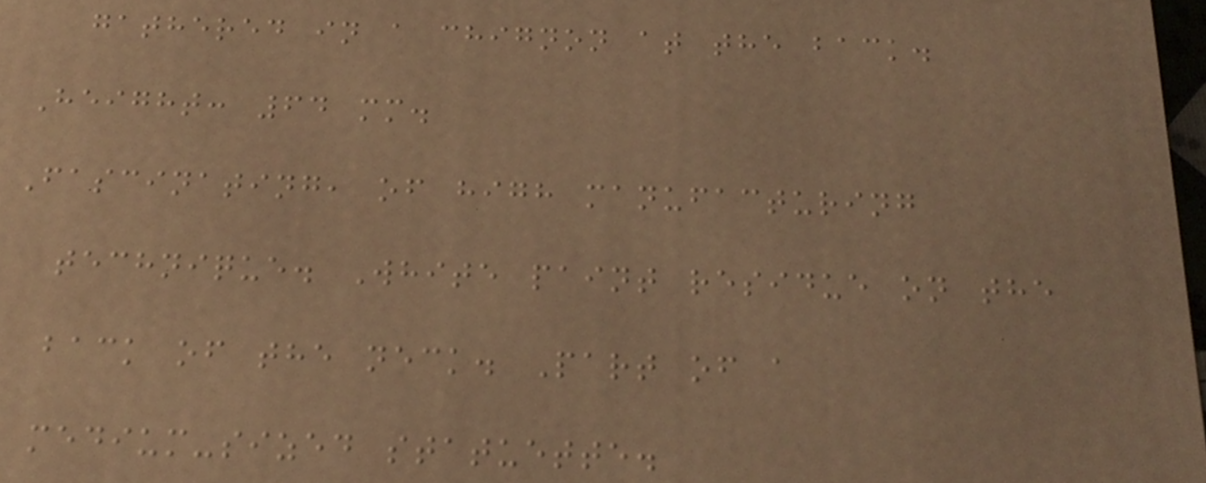gathered in a chignon at the back.
Height: 64 mm.
Fascinating, of high manufacturing
technique. White paint residue on the
back of the neck. Part of a
medium-sized statuette.
